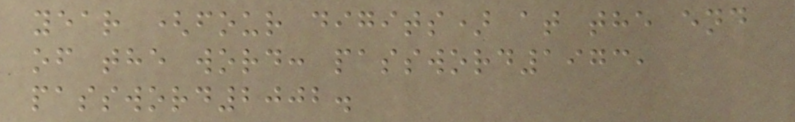year (four digits) at the end
of the word: password1973,
password2002.
